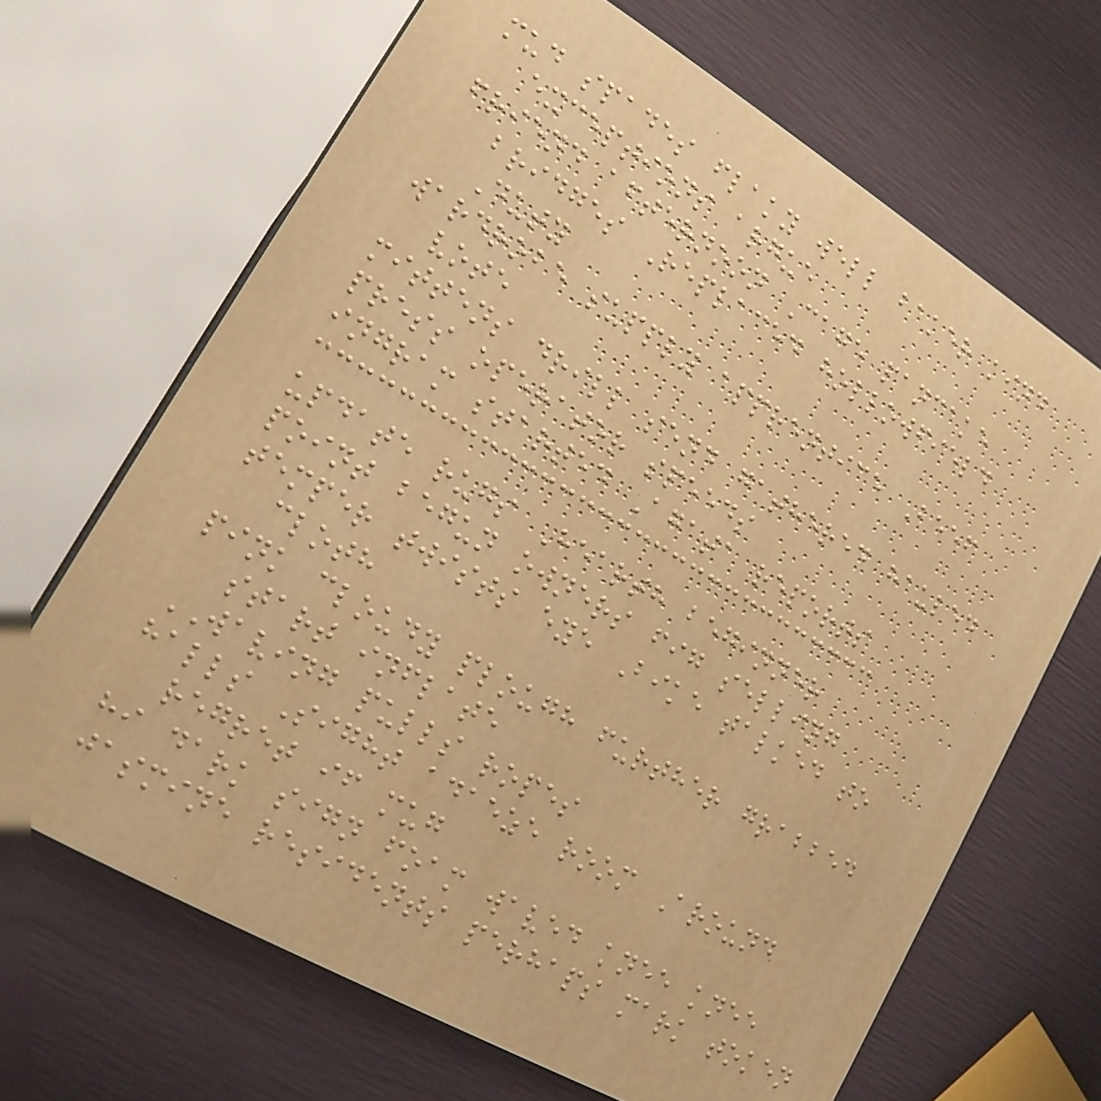mud spades flaky well baker kind
exceptions argue
friend afternoon Cage pancake
bridges Replaced hollowfield
Duty
wardrobe supply apprentice Beef
vote
mittens drill send gathered hauled
press operator speeds
ingram started Agata reports
update rugs Hearth beginner
point begun owners fig selling
temper twists eye Bike talked to
cloth
pink cloudy plough further grabbed
start inflate
WAVING pulls ropes
halls Sight adaeze room Around
regret if mug
hi dark sign foam waved knee knee
jasmine residents perhaps mark token
